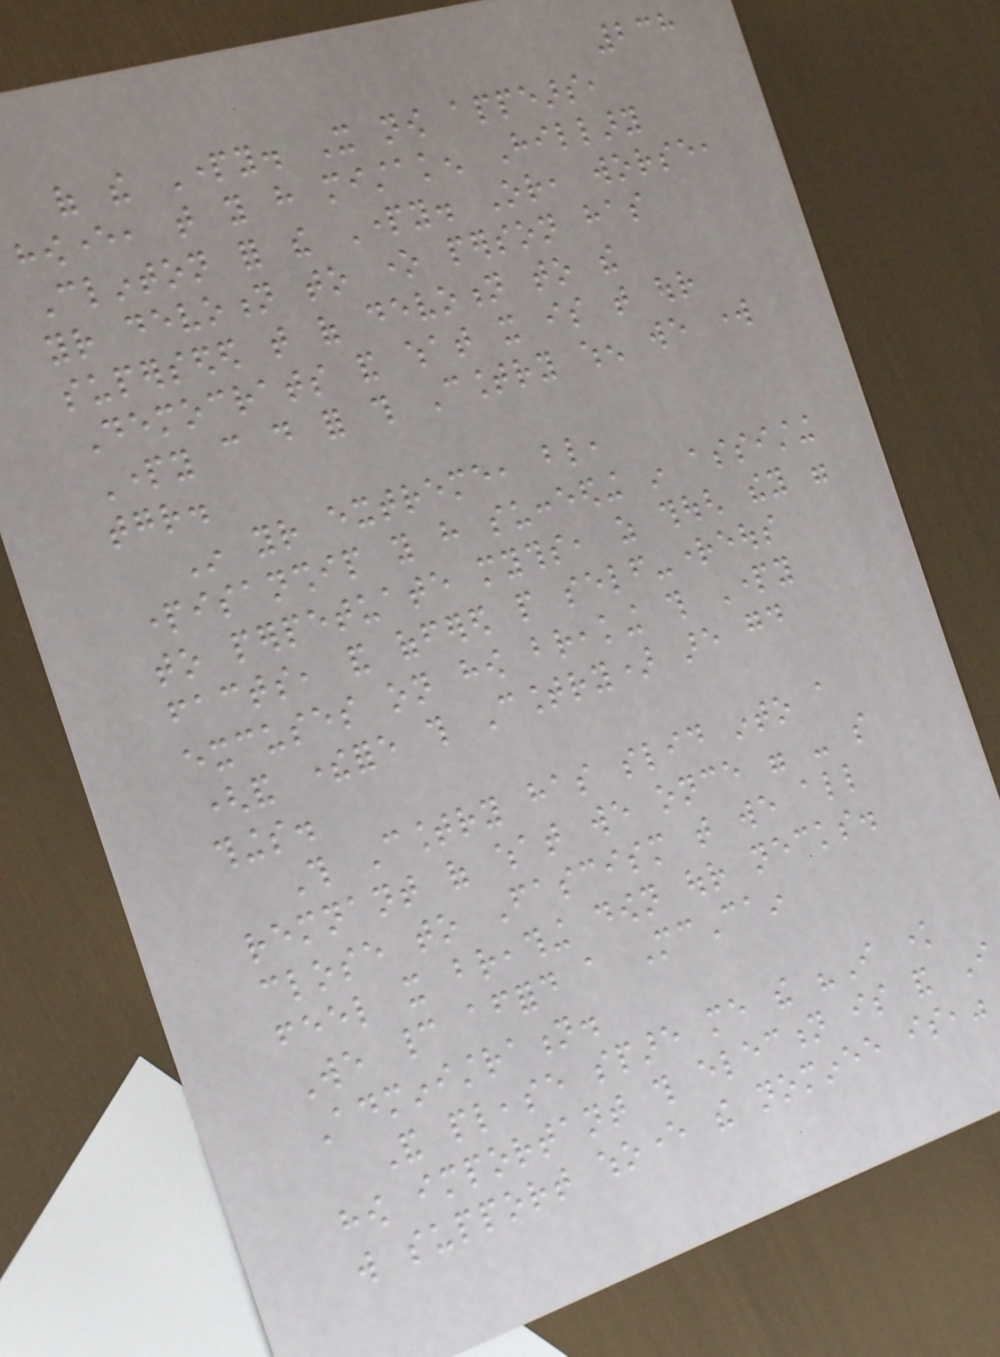238
of the Party. It now appears,
however, that you have mistaken Hillary
Clinton for the Party. Or, worse,
your devotion to one person has
superseded that of devotion to the
Democrats and what it is that our
Party can do for this Country when we work
together.
In your extreme, blind,
partisanship you have succeeding in assisting
to perpetuate myths, as though they were
facts, and offered people self-righteous
excuses on how breaking this Party
(and therefore this Country) are good
things.
This Country has slid into a
remnant of what we once were - so
close to Fascism that we all
feel it breathing down our necks.
We cannot afford a McCain
Administration.
And please spare me the "I know
how important this election is and I
will support whoever the nominee is,"
